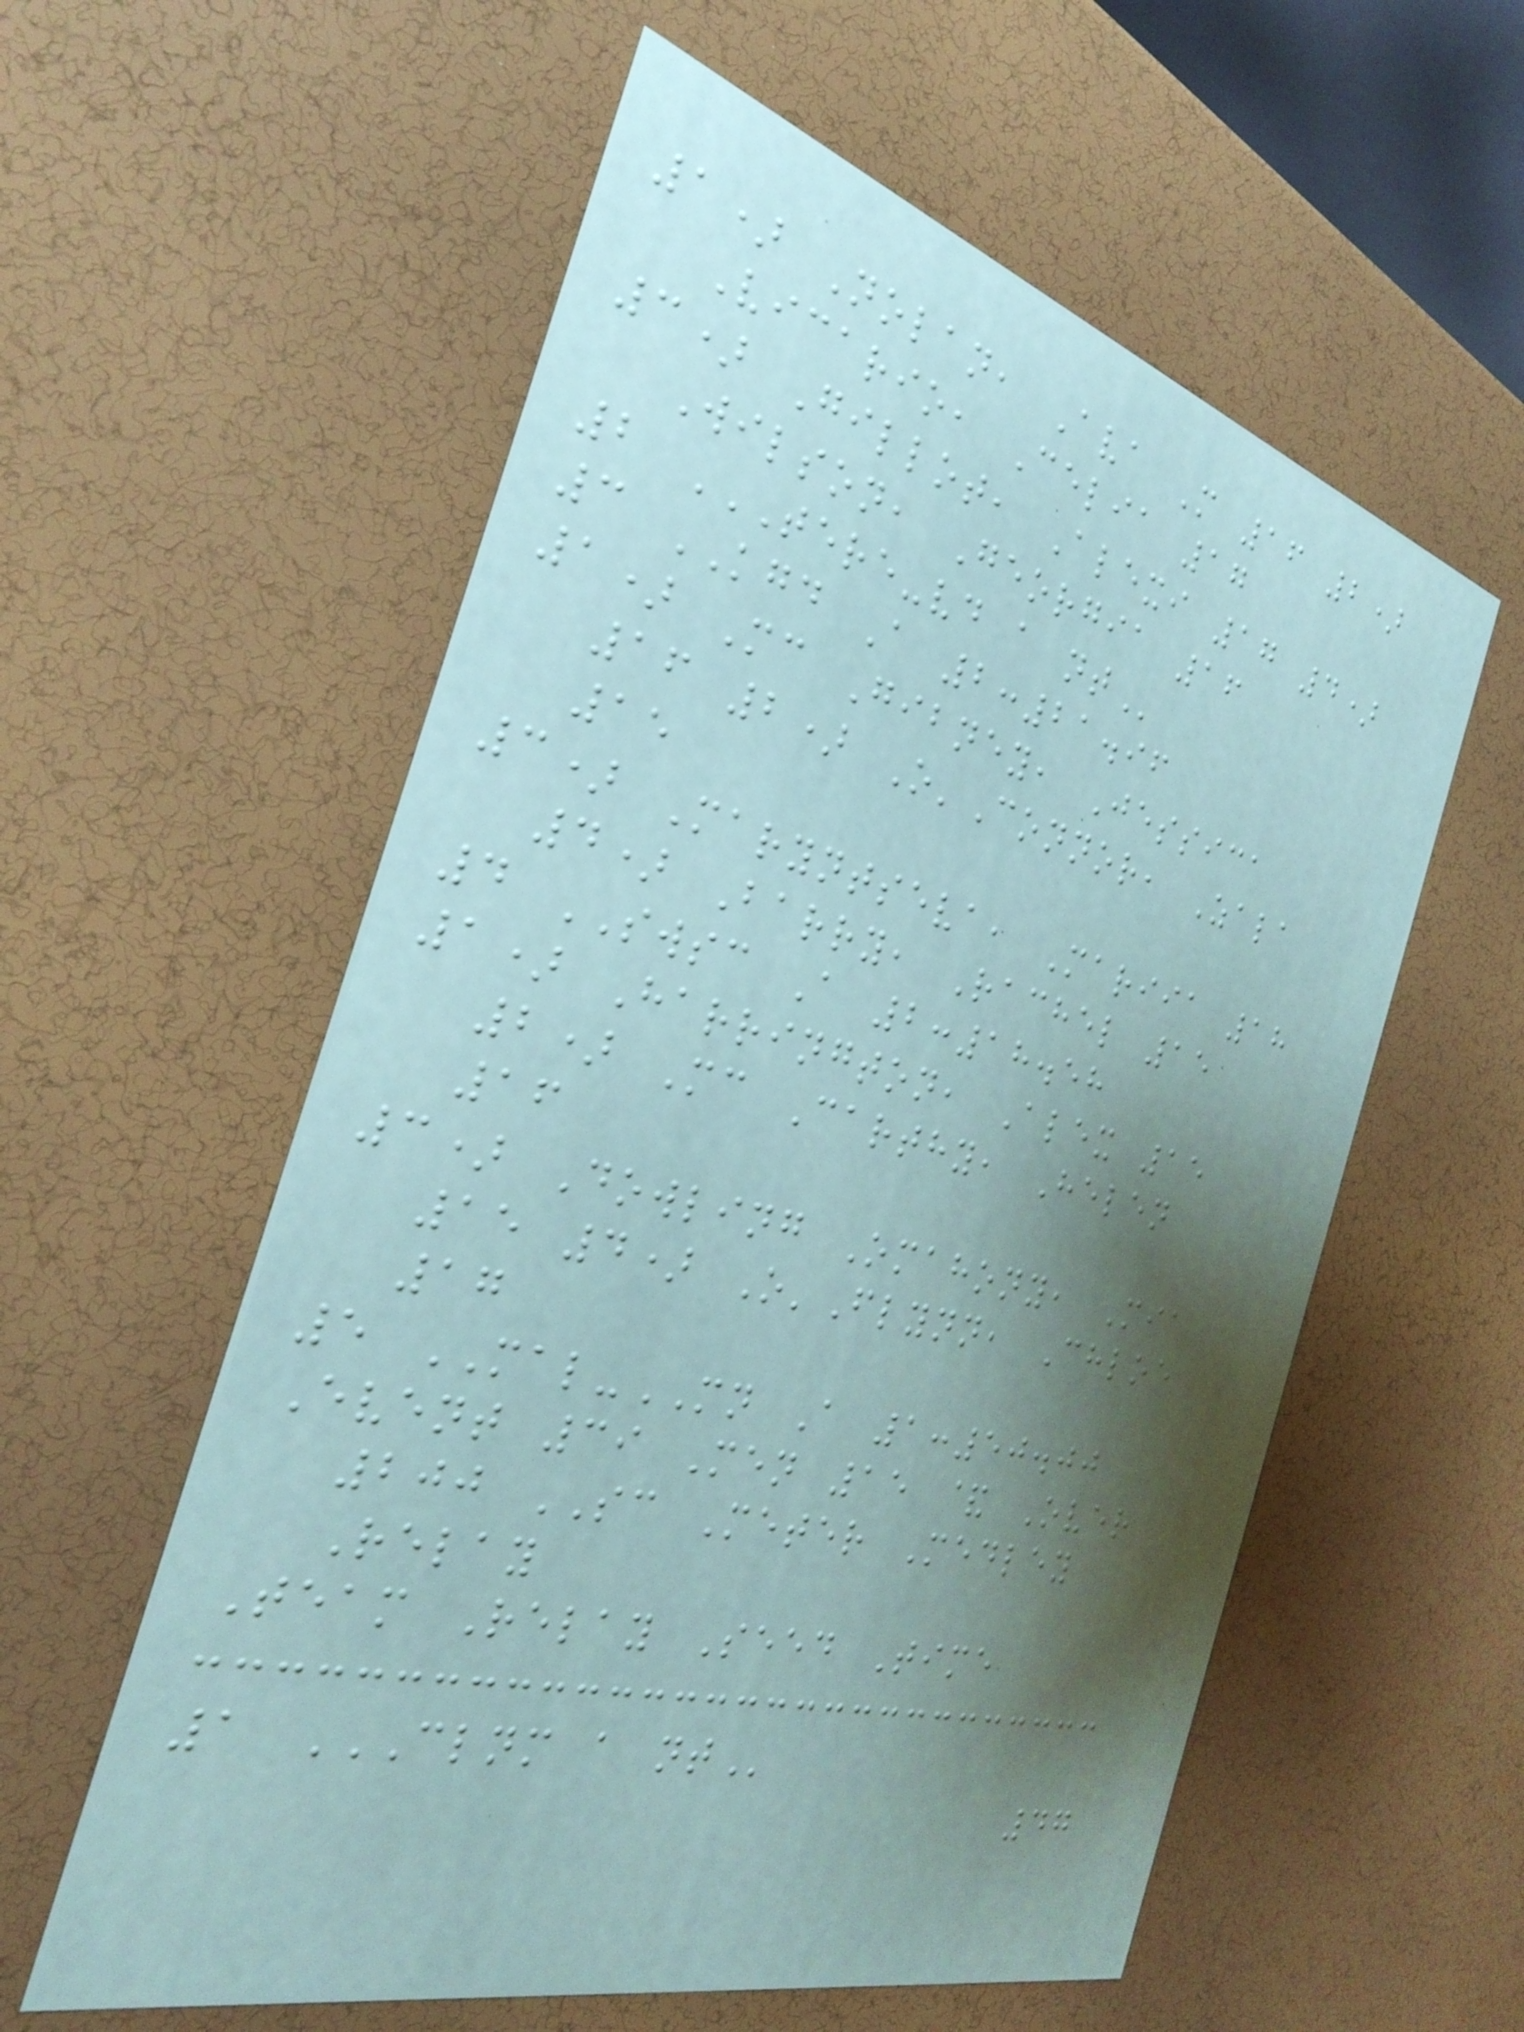1) Nolan, Ava M 16 2)
Vicario, Celia 17
3) Gillot, Alexi 17 4)
Wilson, Georgia 16
2 TERE-VD A NT
3 KGD A 2:21.96
1) Mc Gibney, Jessica
16 2) O'Connor, Zala
15
3) Maryntseva, Mariia 18
4) Barry, Rachel 15
4 SWSC A 2:18.58
1) Harrington, Alex 15
2) Mc Carthy, Helen
16
3) Dowling Omahony, Mia
15 4) O'Flynn, Chloe
17
5 MAL-MN A 1:50.00
Event 39 Men 15 & Over
200 SC Meter Medley
Relay
Team Relay Seed Time
1 CLNM A NT
47
